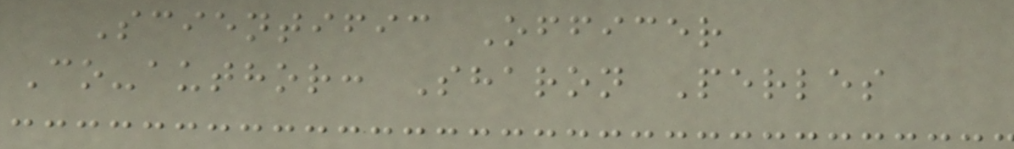Scientific Officer
Co-author: Sharon Perles
